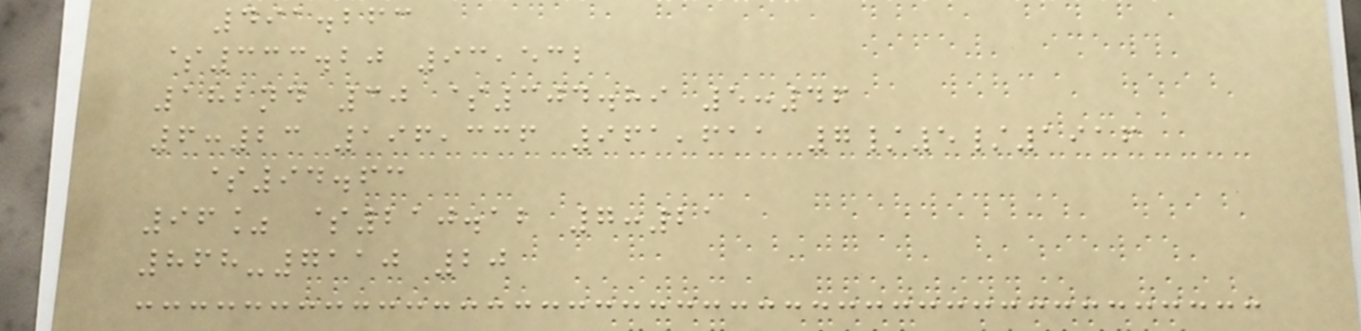491.263
$333.20 93,532
182nd 30 $304.89 5:46
6:23 196,336 961,611 7/5/1916
$94.63
96% $210.12 7:21
868-7110 20
